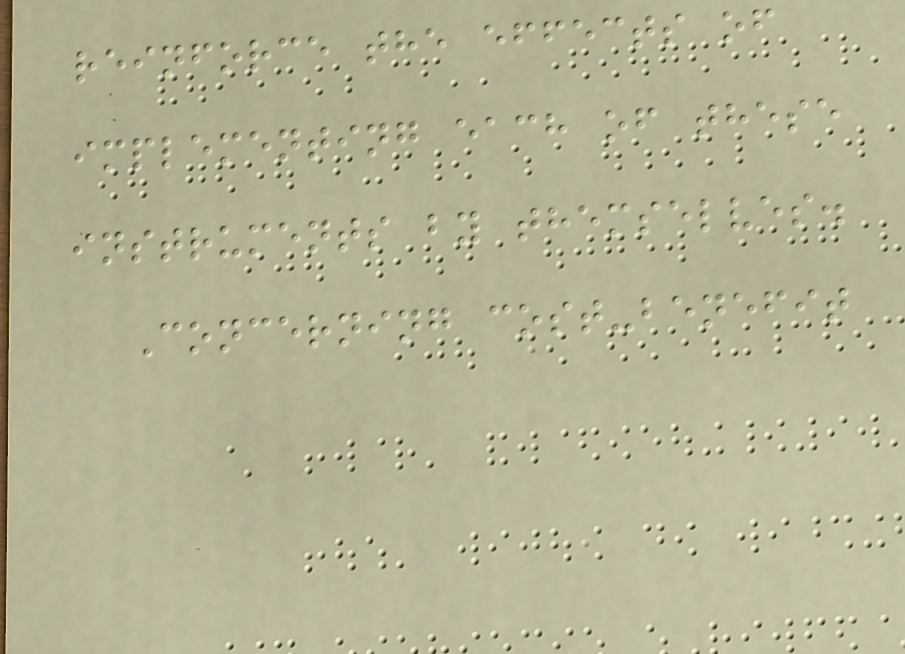reinforce the effects of
implementing each of these
instruments by themselves.
Concerning cost-benefit
